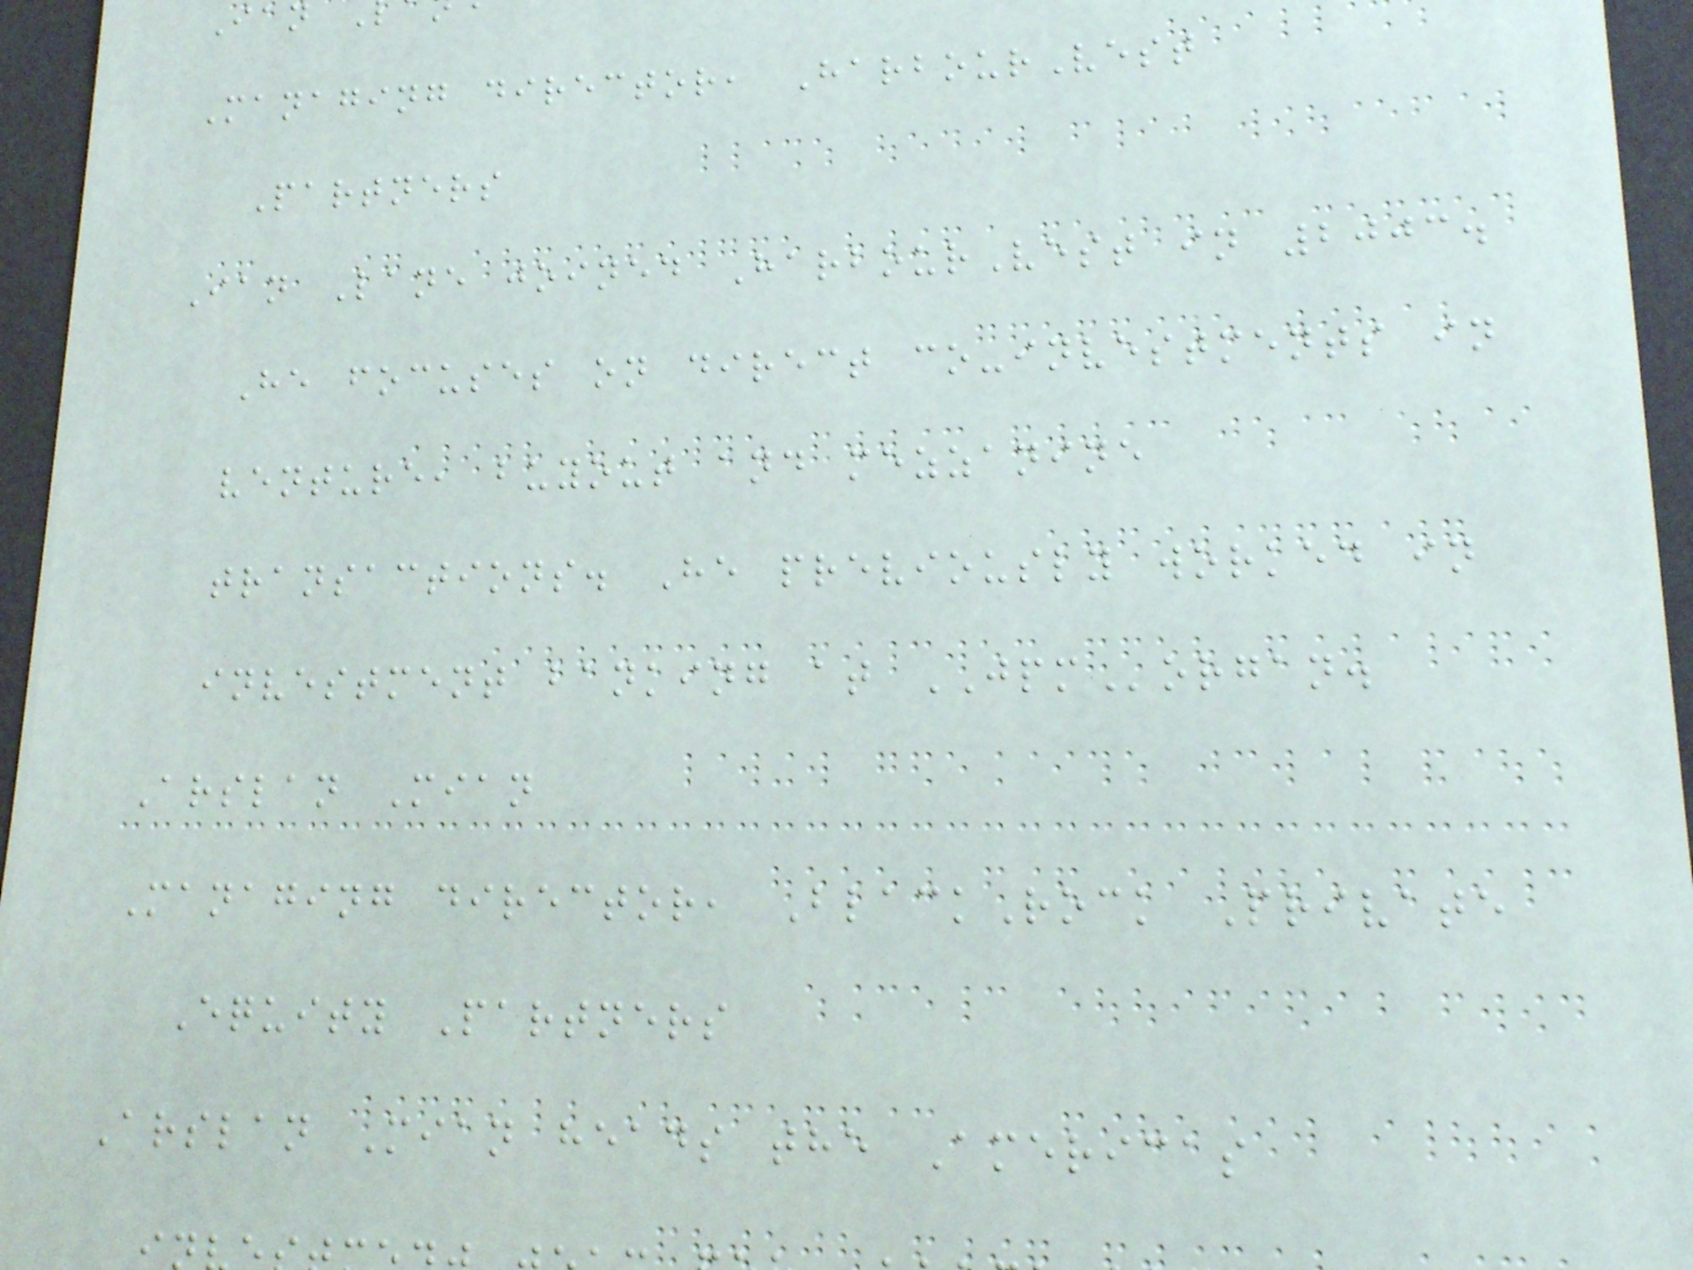Ian
Managing director, HarbourVest
Partners
Ian Lane joined HarbourVest in 2003.
He focuses on direct co-investments in
venture, buyout and mezzanine
transactions. He previously worked in
investment banking at JPMorgan.
Arslan Mian
Managing director, BlackRock Private
Equity Partners
Arslan Mian heads the Americas
